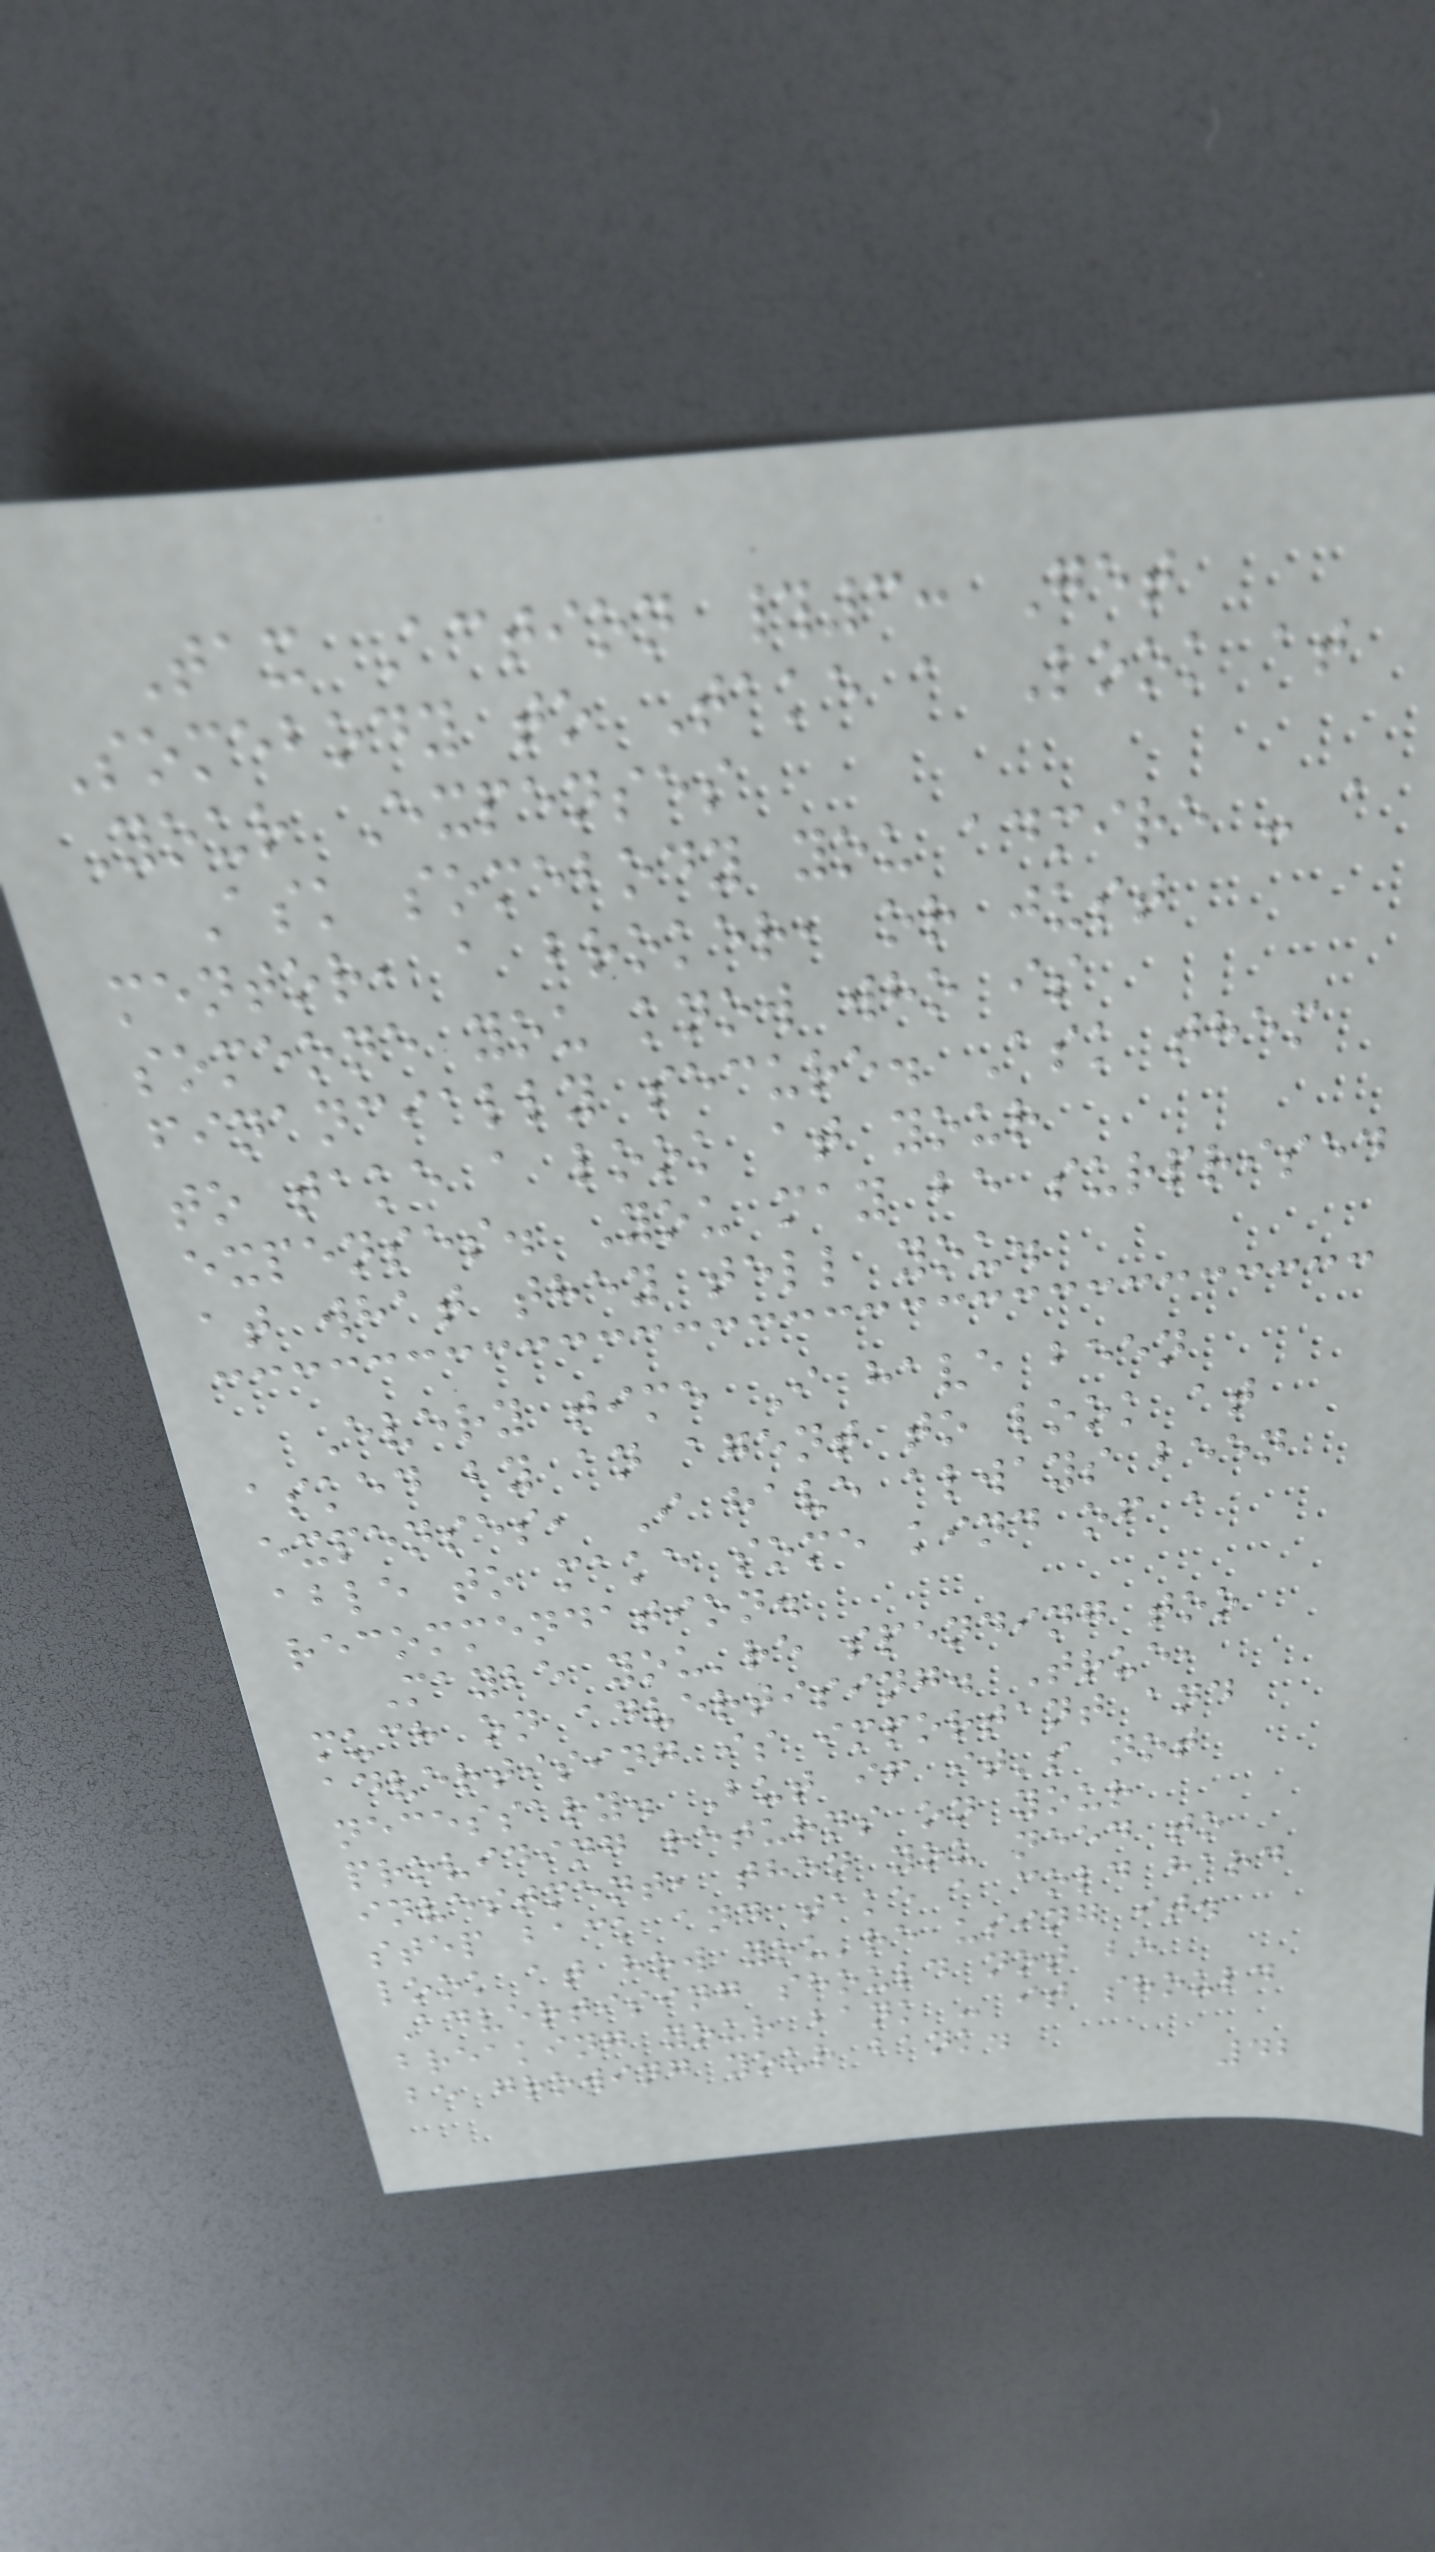Tax Action #3: Get
Somebody to Take a Look at
Your Expenses
Ask somebody you admire - a
mentor, a broker, or just
someone you know who is
financially secure. Ask them
to take a look at your
expenses. You may be surprised
at what they tell you.
Every time I have been
asked by an agent to look at
expenses, I have always been
able to make some kind of a
recommendation.
Maybe you're spending too
much on advertising. True,
advertising is important and
necessary. But if it's not
providing returns on your
investment, then you need to
step back and take a cold hard
look at how you're using it.
Advertising should not be
breaking your bank - it should
be growing your bank.
42
